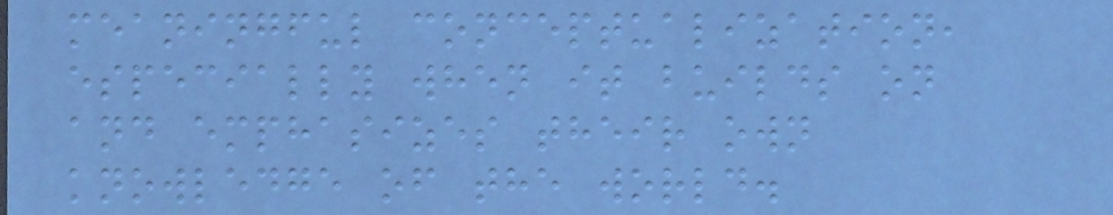meaningful conceptualization,
especially when it builds on
and emphasizes their own
knowledge of the world.
